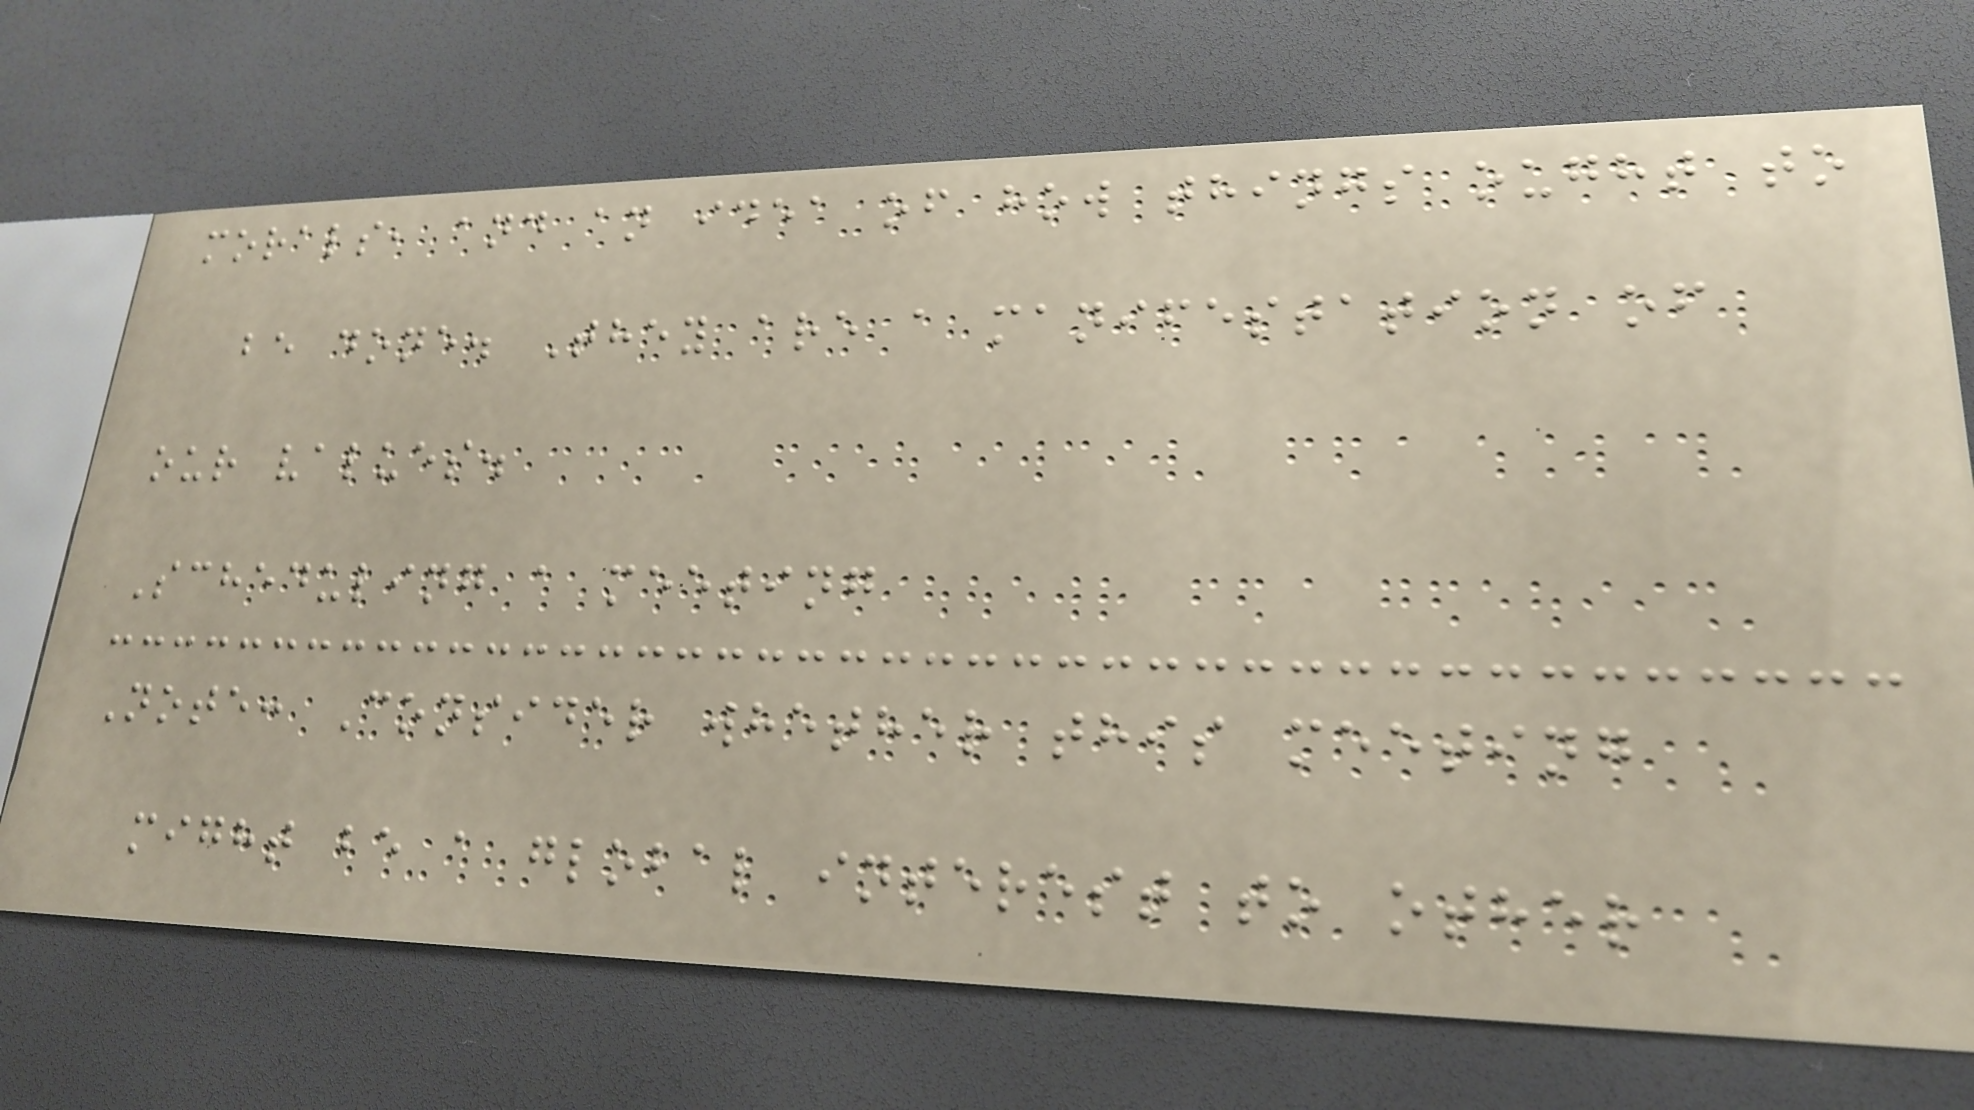morals, and an idea of how things ought to
be done. They are a manifestation of
our values.
Scheduling a meeting
Note: Consider whether this meeting
might be a global interest to other
